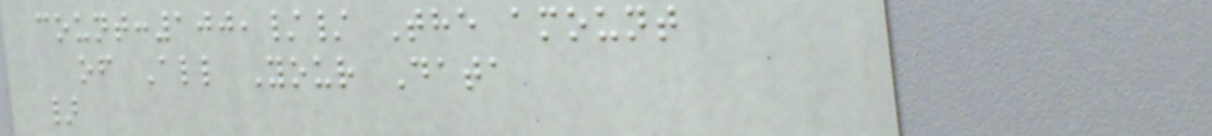count:100,// The amount
of All Your Data
}
